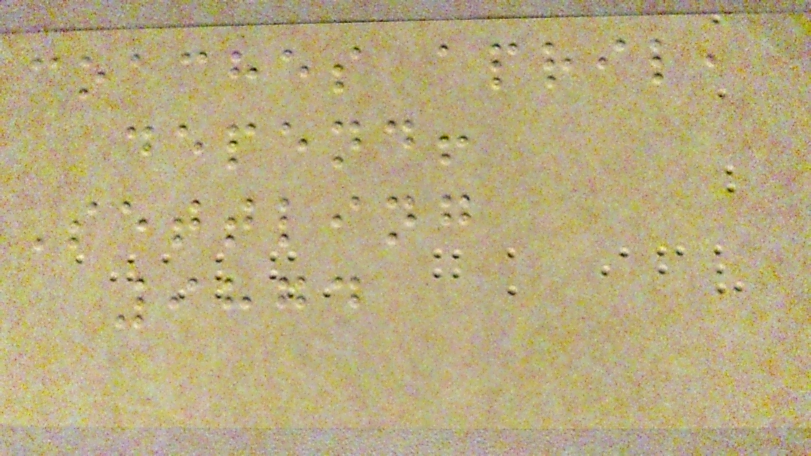coaches april,
depend!
Settling
9874
